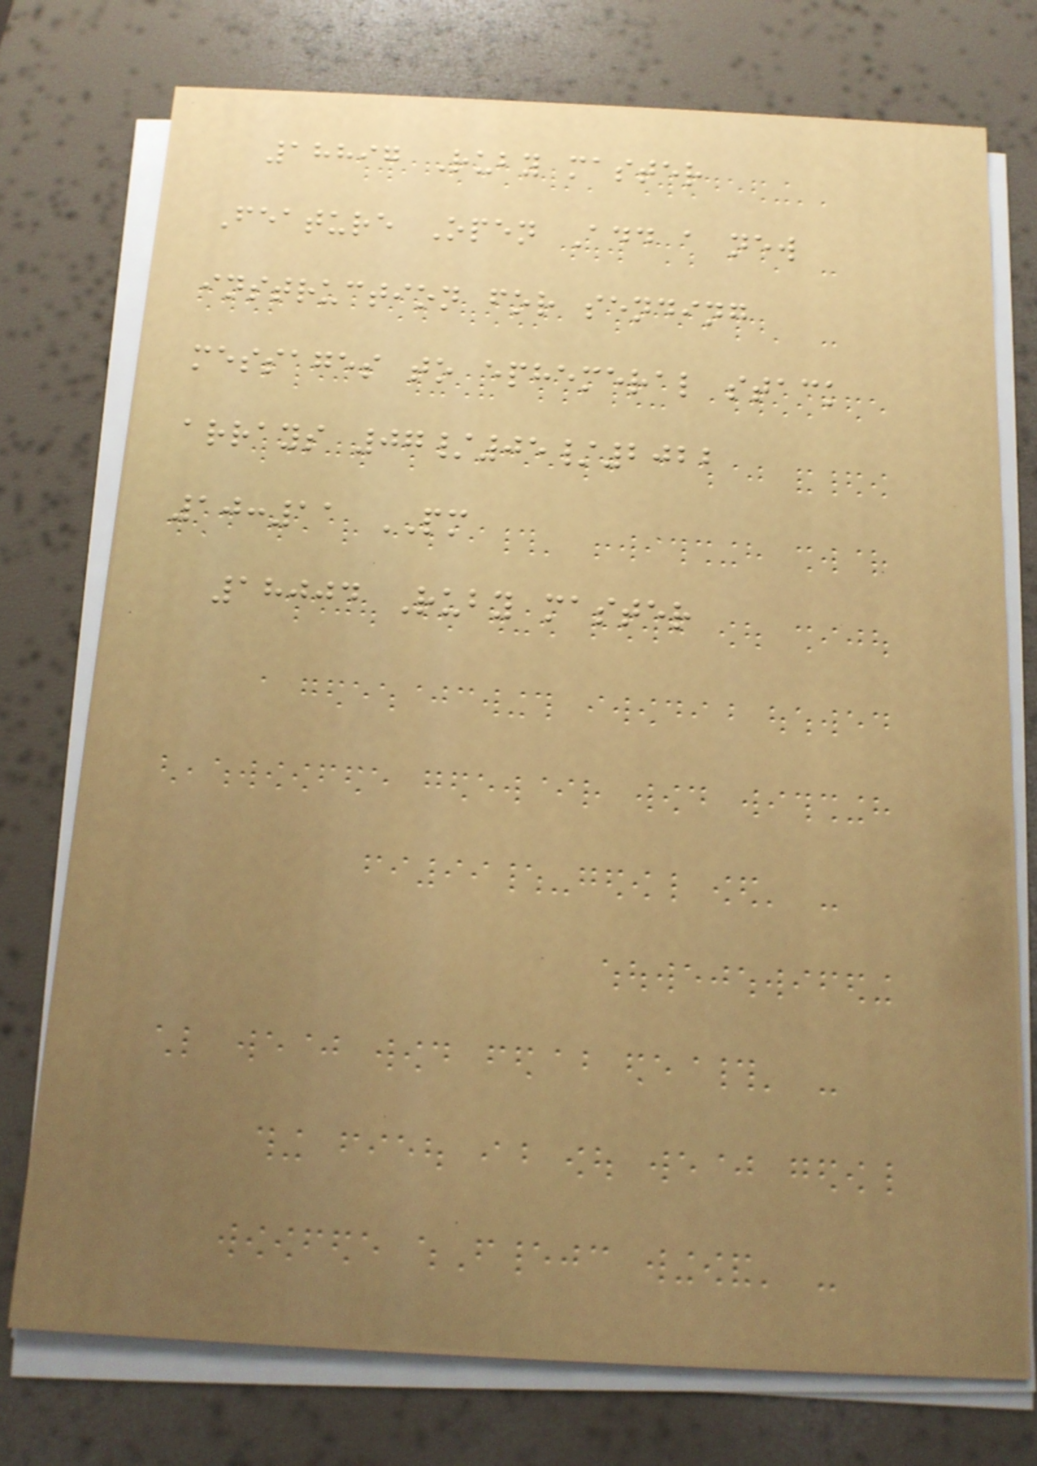18897 Ruby master
Feature Open Add a new
instruction for sending
messages to ephemeral stack
arrays 07/05/2022
10:11 PM
18004 Ruby master
